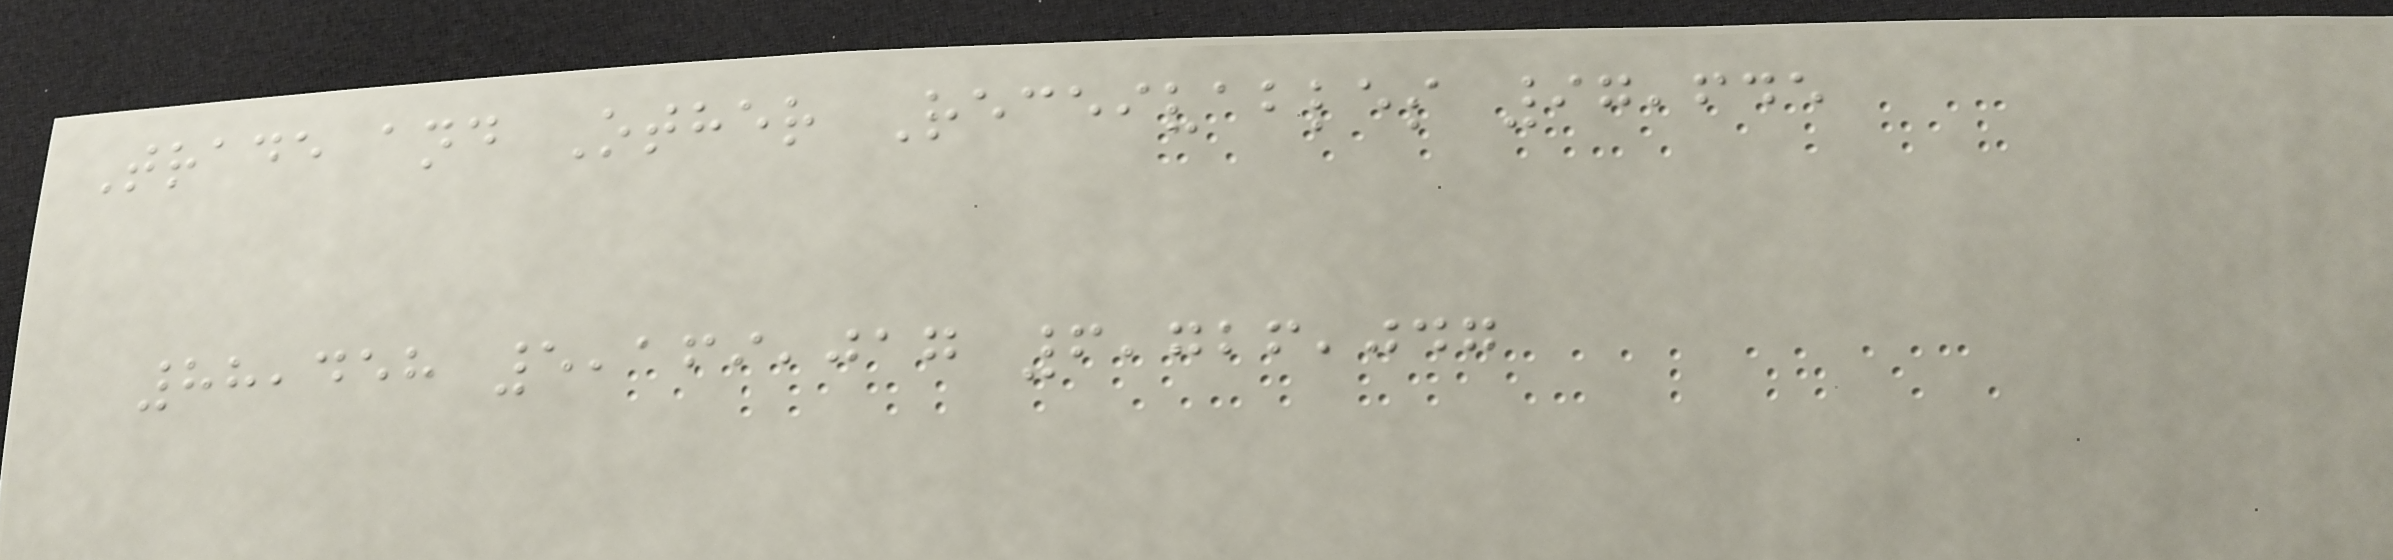Trade and Other Receivables 97,645
88,458 5,169,017 6,726,047
